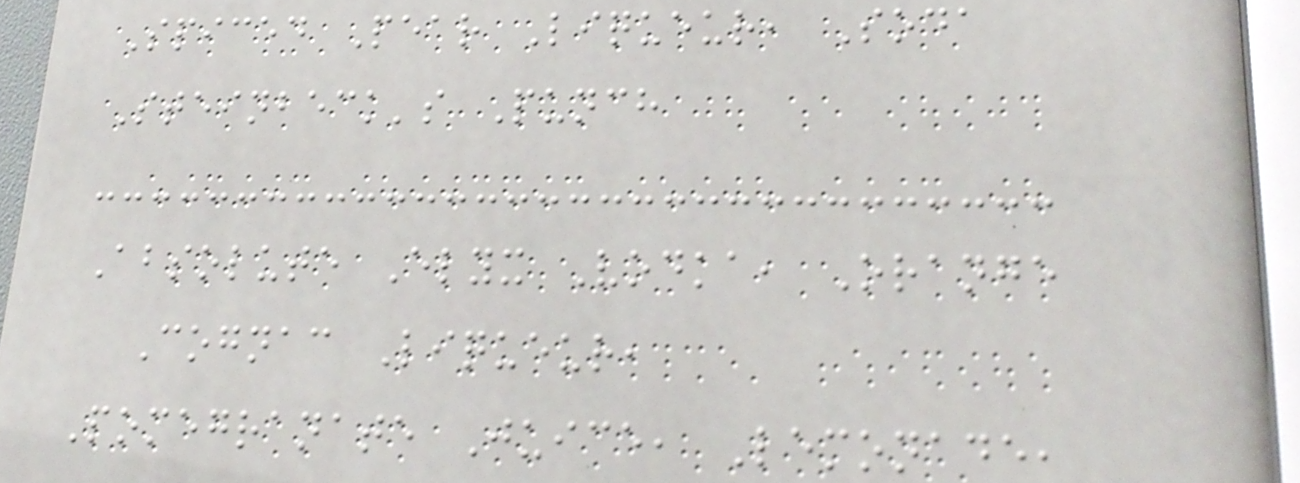Spiced Pear Liqueur, Soda
Steinbeck's Punch
Absolute Elyx Vodka, Orange
Cognac Liqueur,
Pomegranate Juice, Lemonade,
